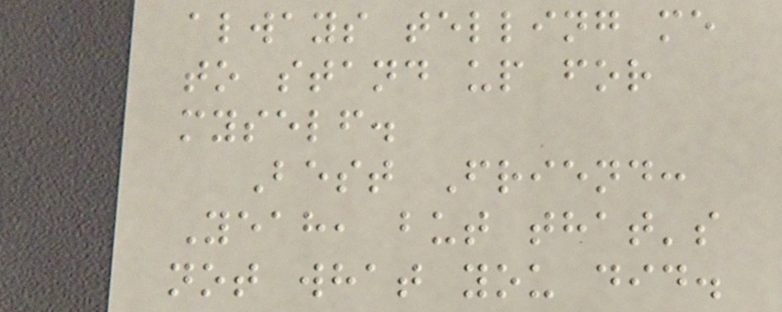always telling me
to stand up for
myself.
Best Friend:
Yeah, but that's
not what you did.
